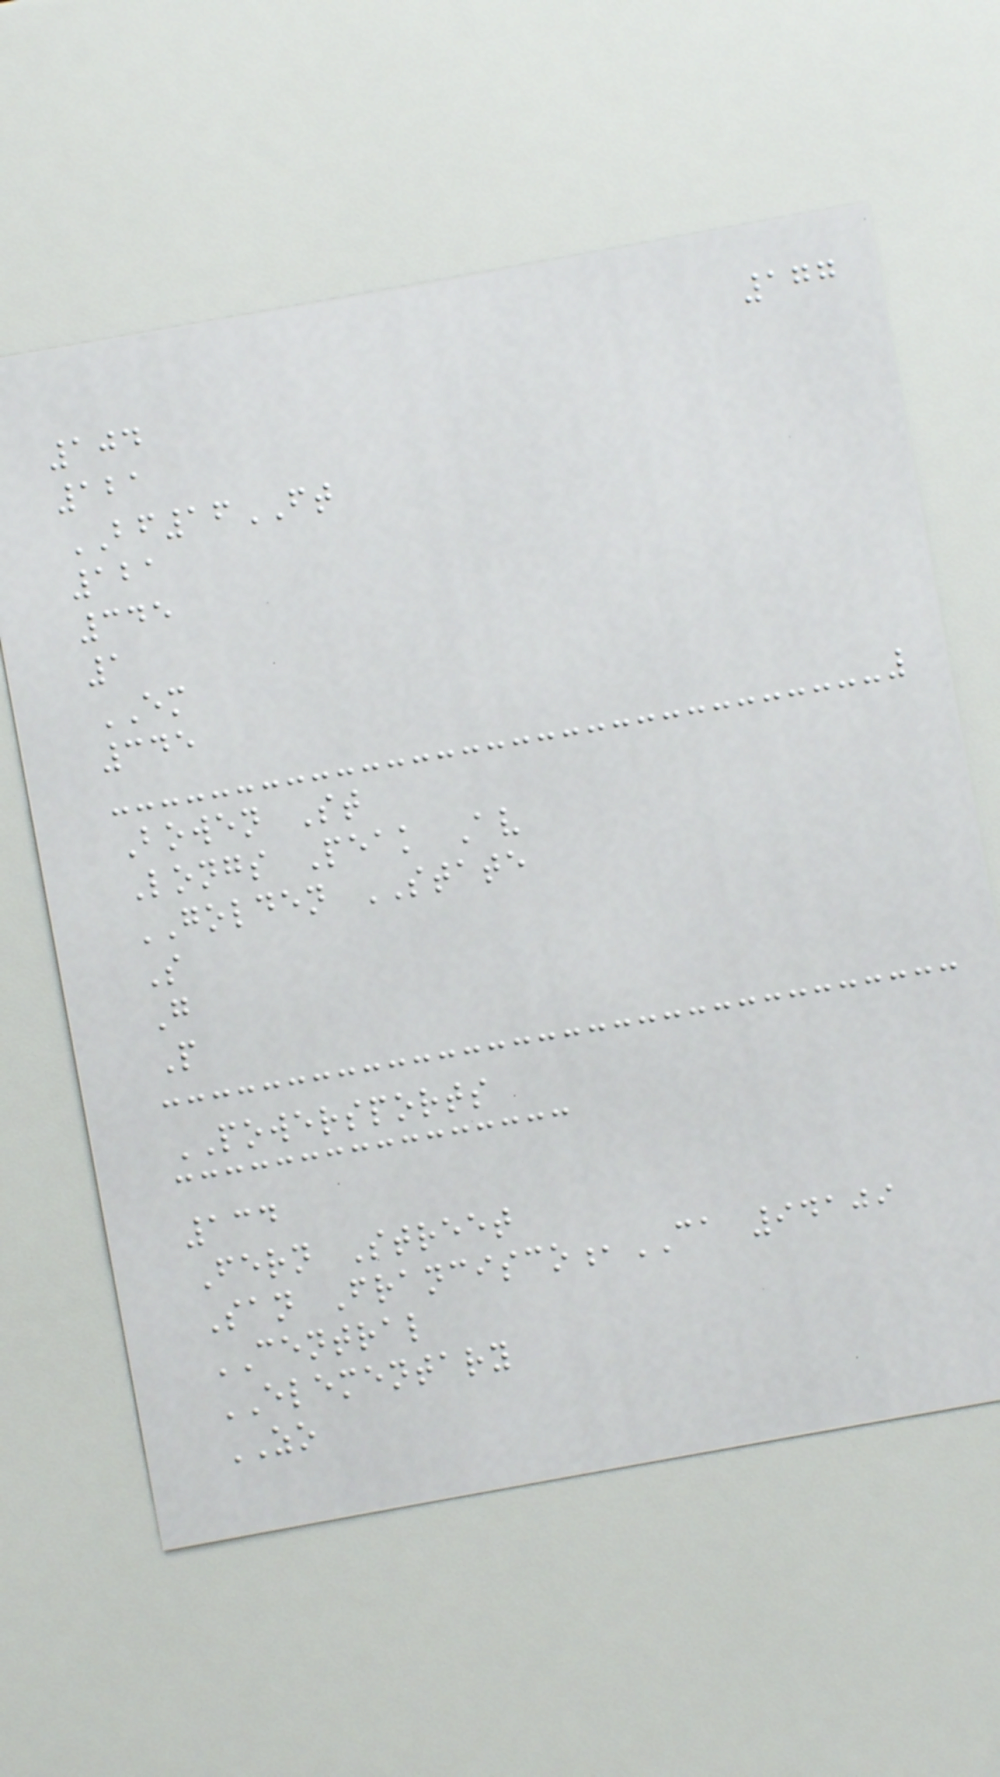177
104
121
BF16FT
121
345
1
EM
345
Bowen St
Longs Peak Av
GOLDEN STATE
S
G
P
POWERSPORTS
134
Fern Street
San Francisco,CA 94109
CENTRAL
ELEMENTARY
ZO
